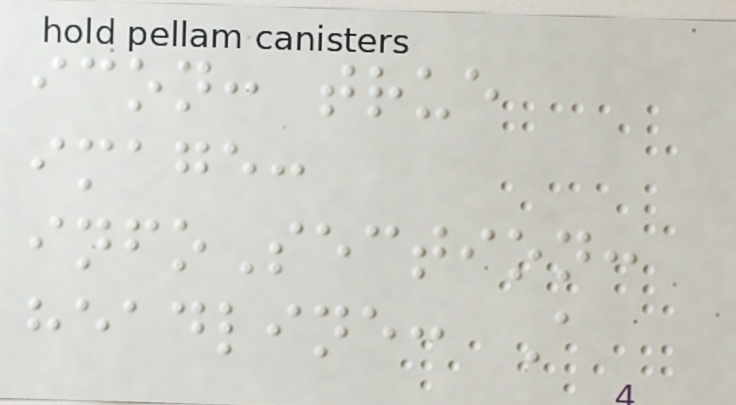icon: true
image:
infoSection:
headline: A
